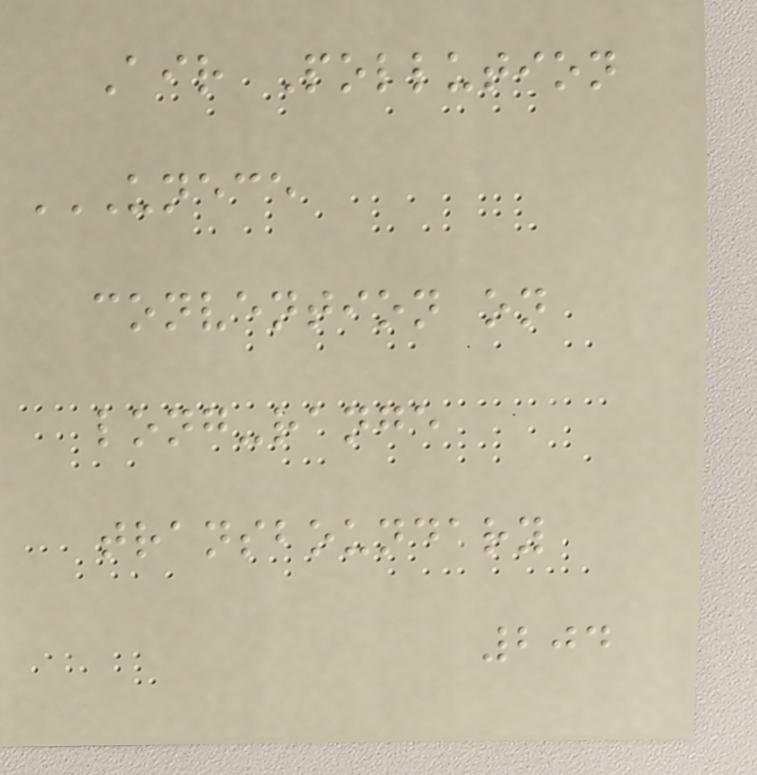Air Pollution
UNECE
CONVENTION ON
LONG-RANGE
TRANSBOUNDARY
204
